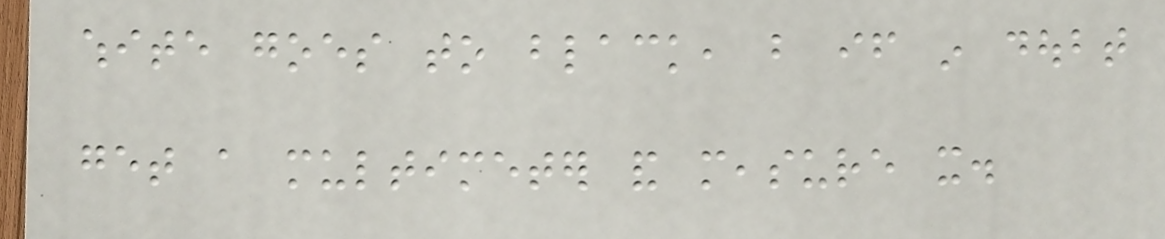white goes to black, but if in doubt
get a multimeter and measure it.
